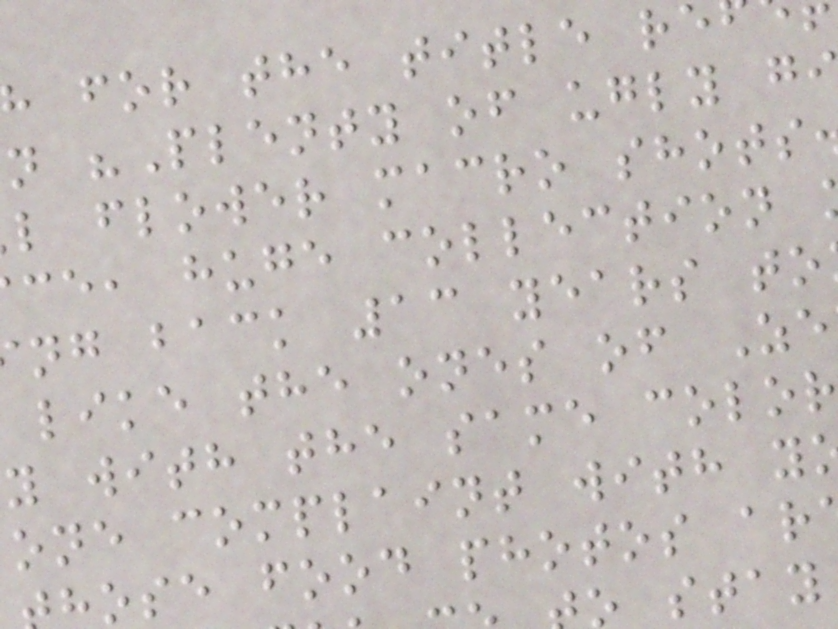for the title re
n "Plenty of ugly g
l flower macro shots
ce, huge collection
ng back 13 years to
like the ones of Ze
y with the same color
one complaint with y
ose food photos ar
